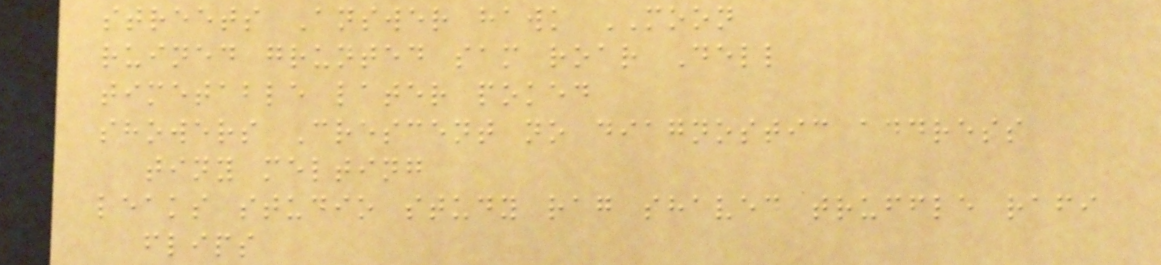streets Answer hawk MOON
ruined grunted sam roar Dell
timetable later poked
showers Crescent no diagnostic address
tiny melting
leaks studio study rag shaved truffle rafi
flips
